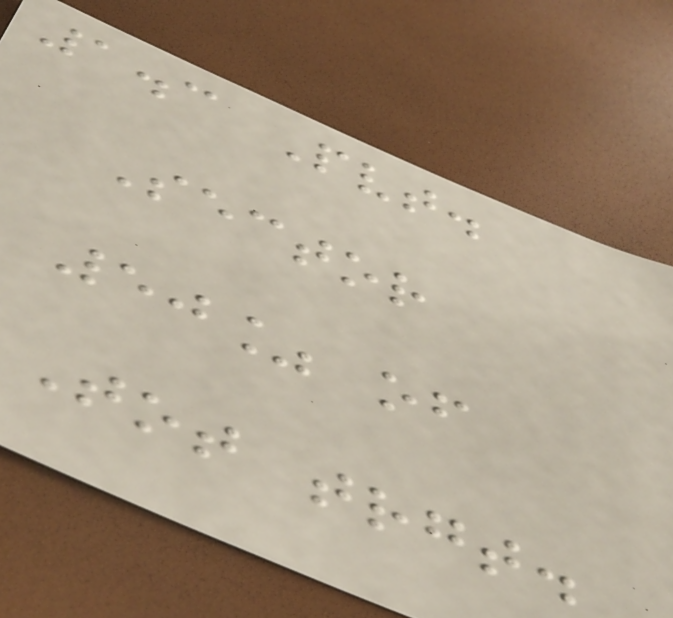1.3 Pvt.
Sector
50% of
Tot trgt.
